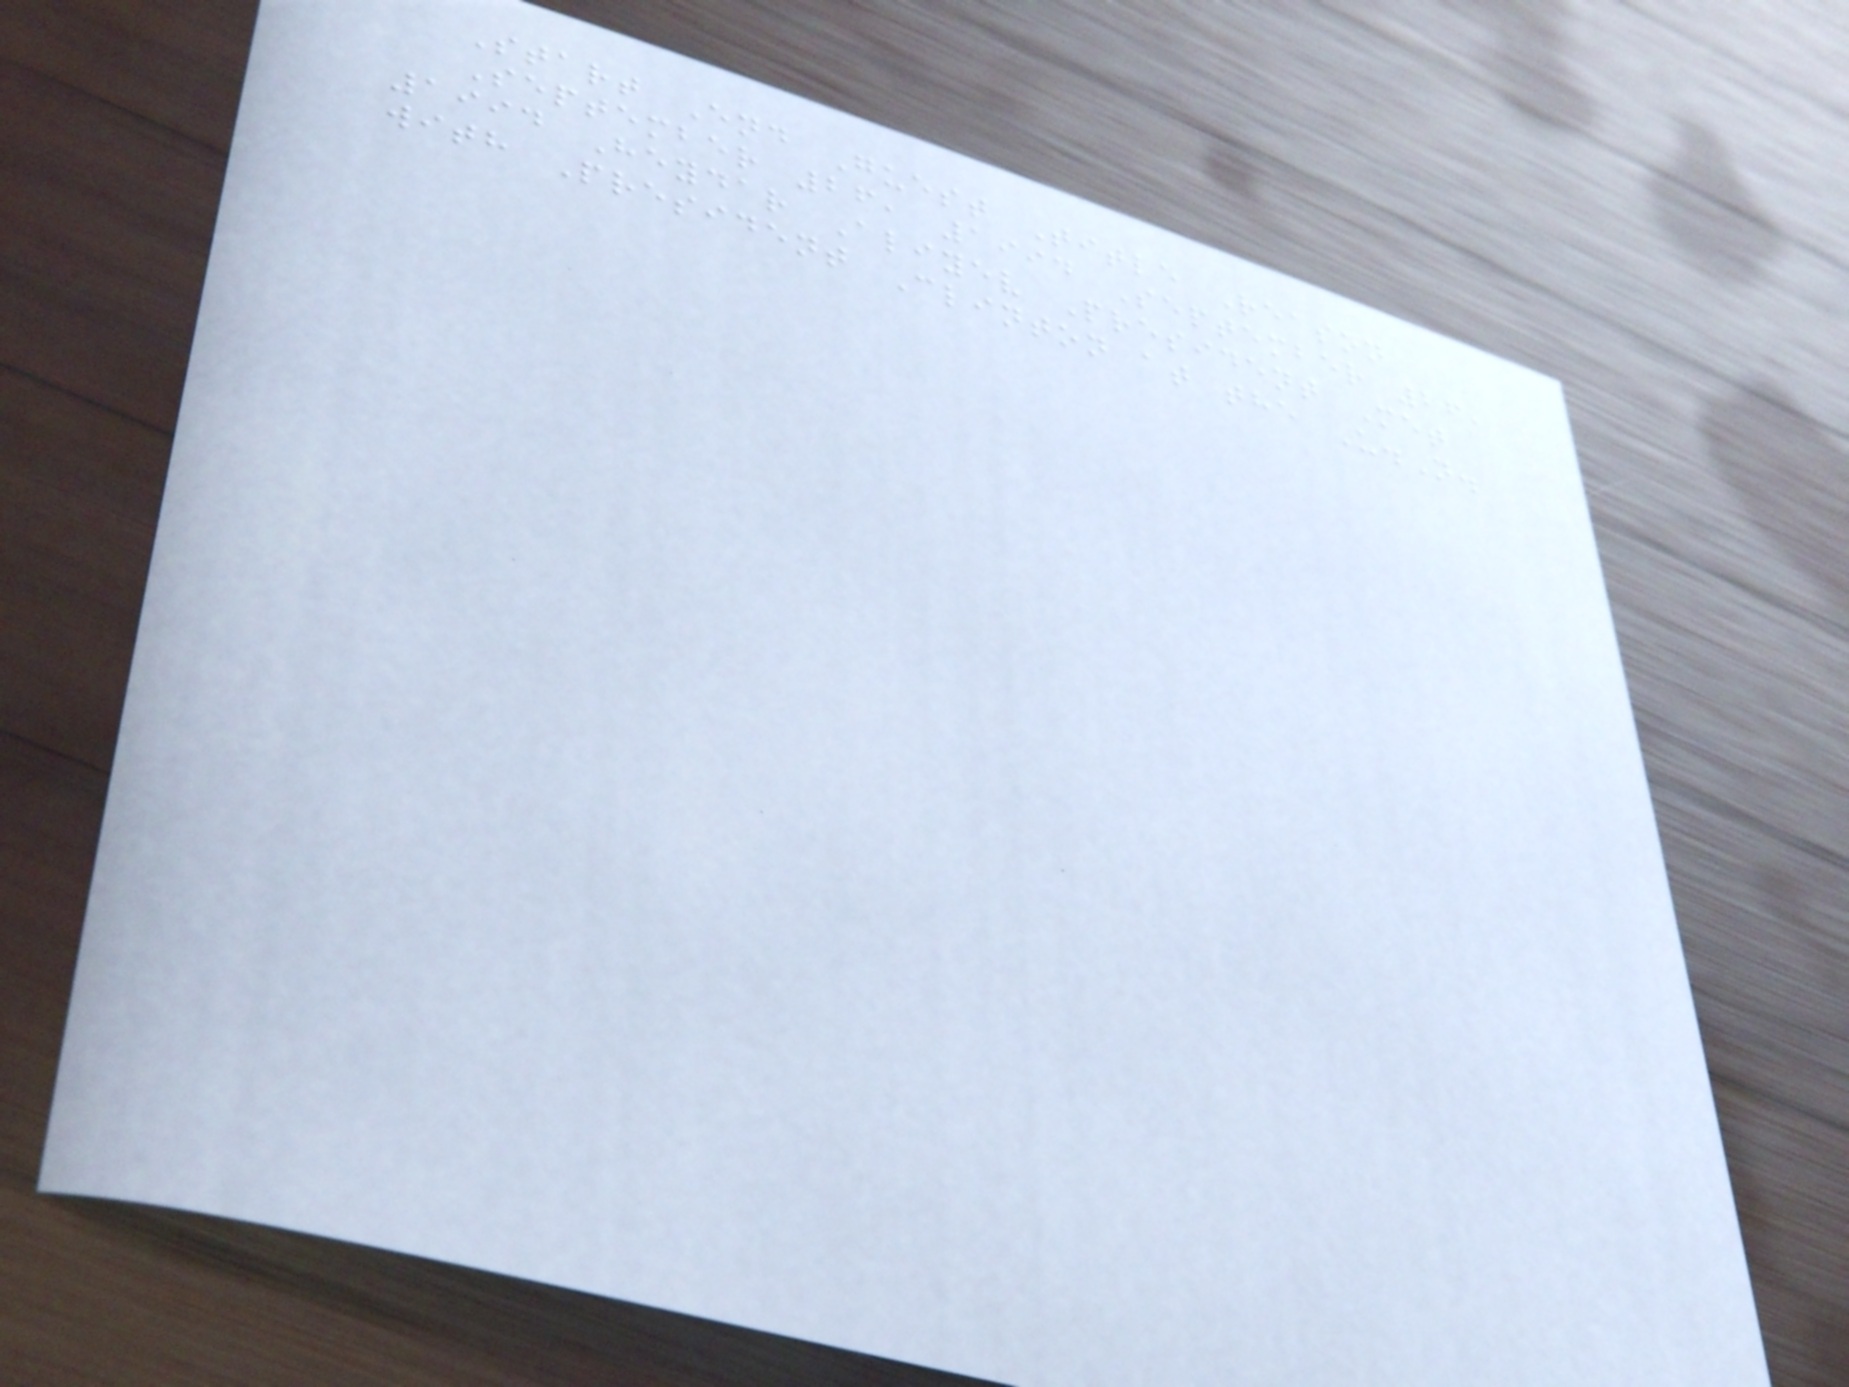Start End Guest Title Reason
September 26, 1994 September 26,
1994 Heydar Aliyev President Met
with President Clinton at the U.N.
